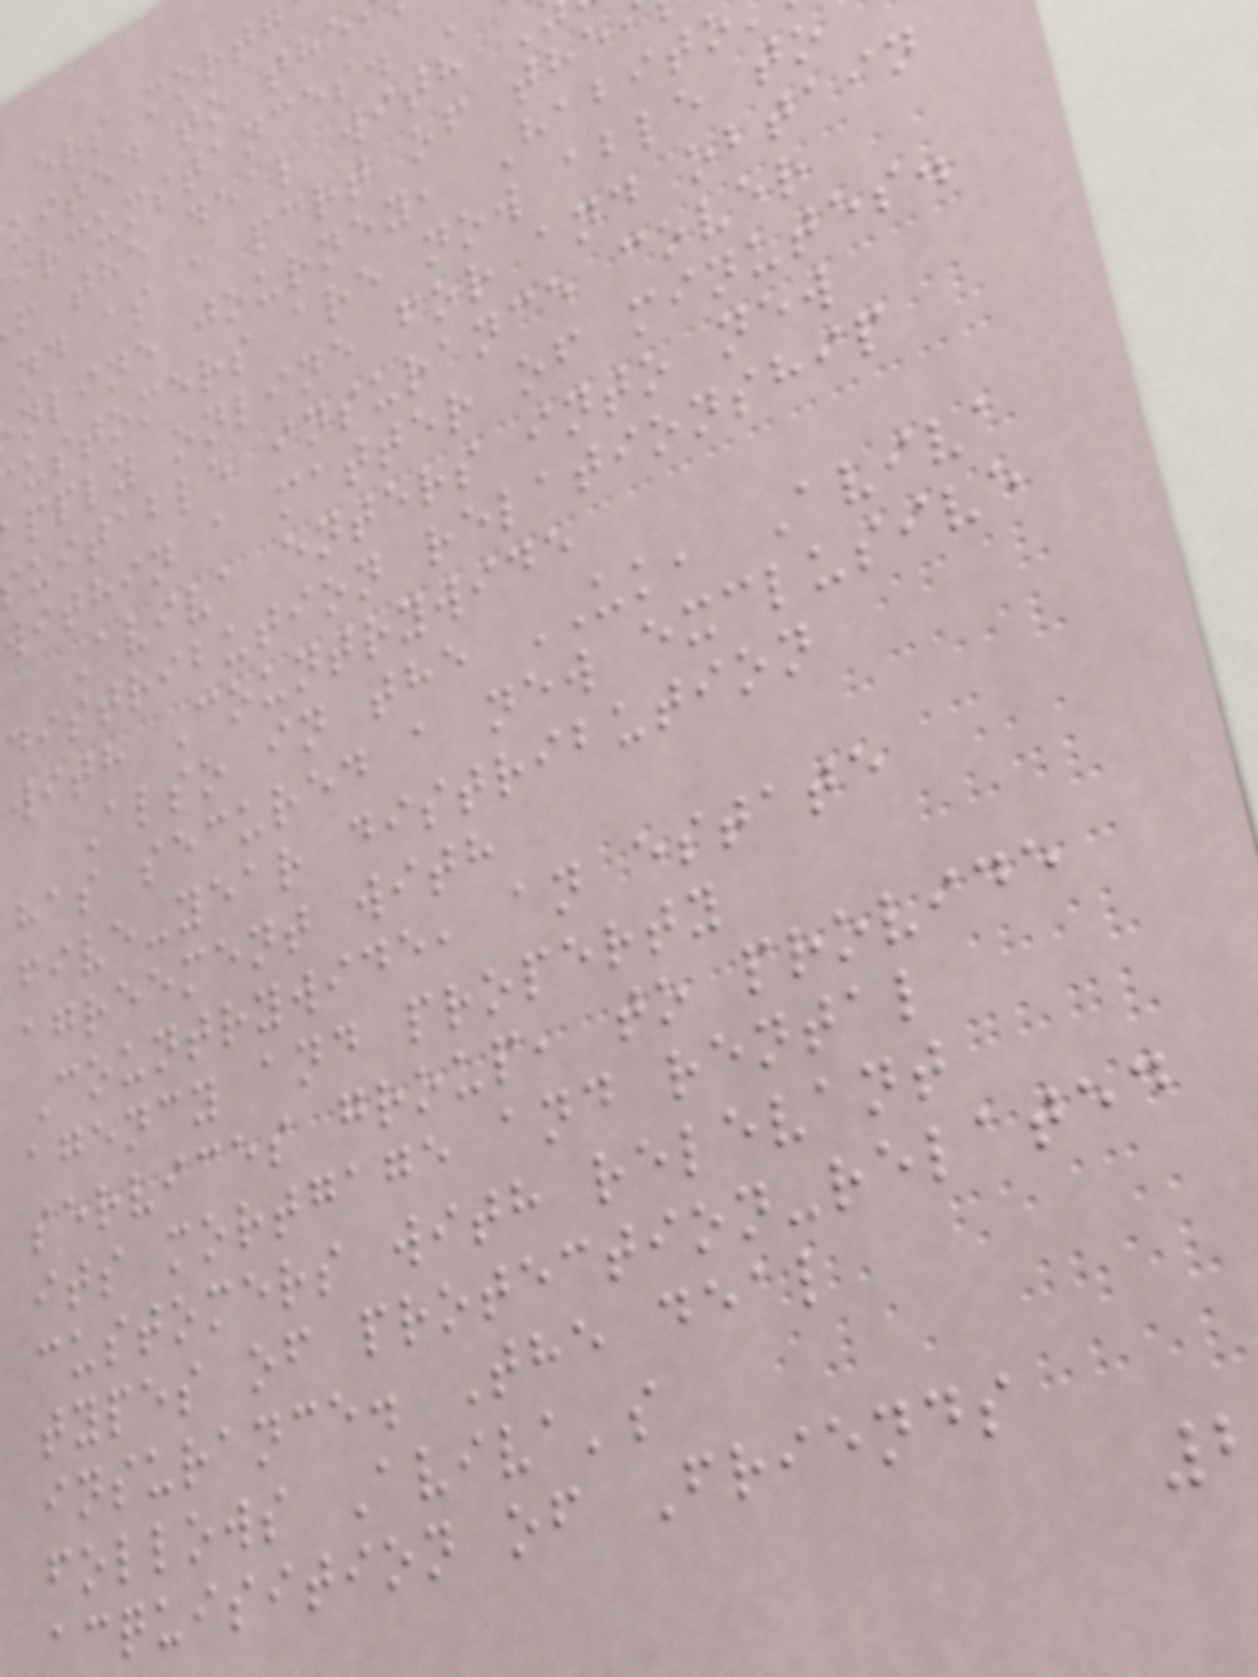ers mortg
uited to the
ircumstances.
f the deal with
nd as a part of the
nline journey, Habito
ustomers are now able to
pply online for and obtain
suitable insurance cover
within a matter of minutes.
Aviva enters into new
distribution relationship
with Countrywide
Also in the UK, Aviva
has secured a new exclusive
five-year distribution
agreement with
Countrywide, an estate
agency and property
services group, to provide
its mortgage and rental
customers with relevant
types of protection-related
insurance. The deal
follows Aviva's
acquisition of Friends
